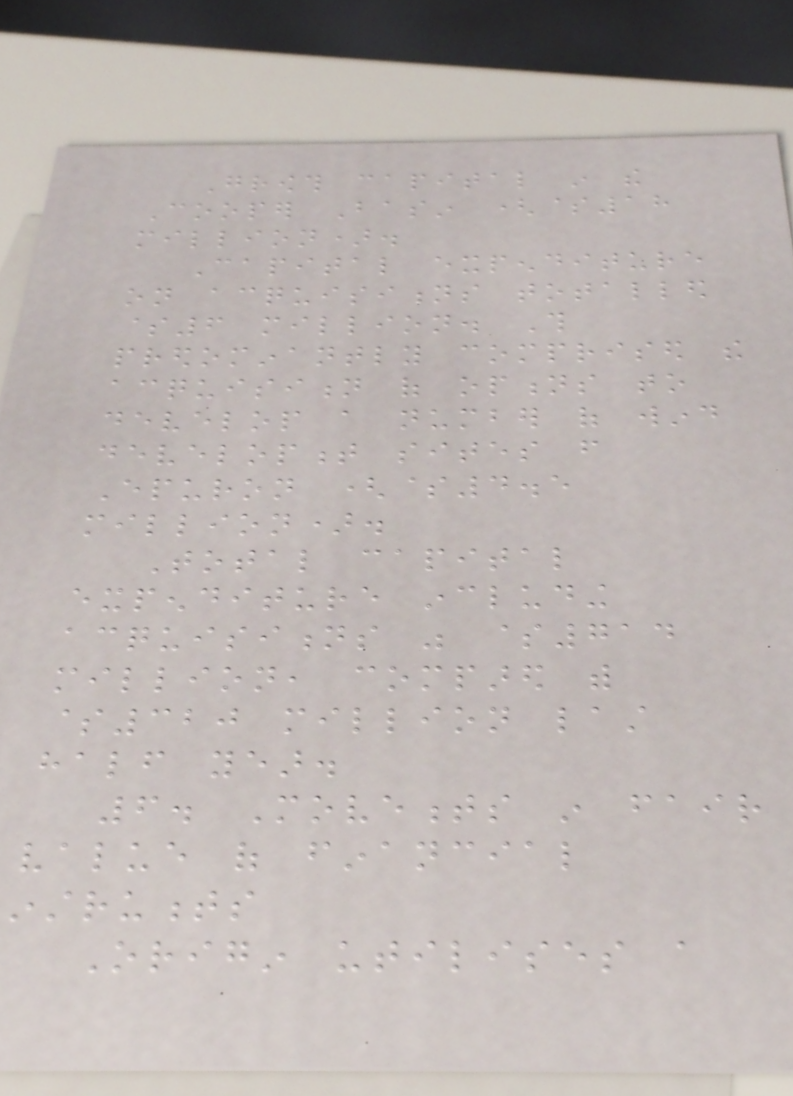Growth capital in the
Cooper Basin ($18
million).
Capital expenditure
on acquisitions totalled
$6 million. This
predominantly comprised the
acquisition of options to
develop a number of wind
development sites from
Epuron ($4.5
million).
Total capital
expenditure including
acquisitions was $714
million, compared with
$320 million last
half year.
6. Movements in fair
value of financial
instruments
Origin utilises a
